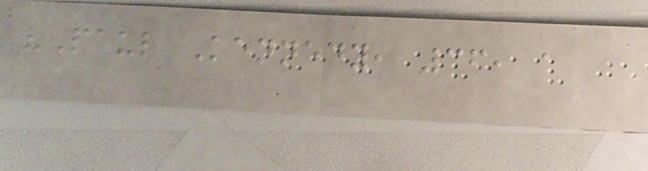"Paul Kennedy, 36, a
